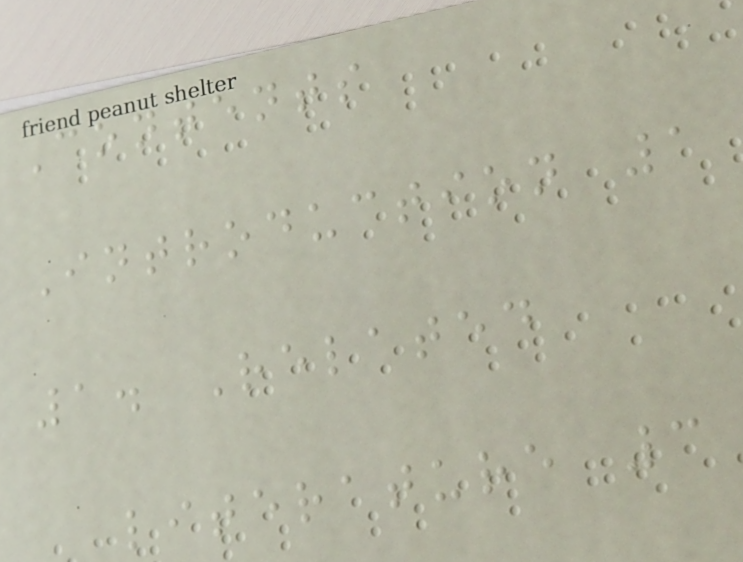Contents
Introduction 1
1. Related
literature 3
